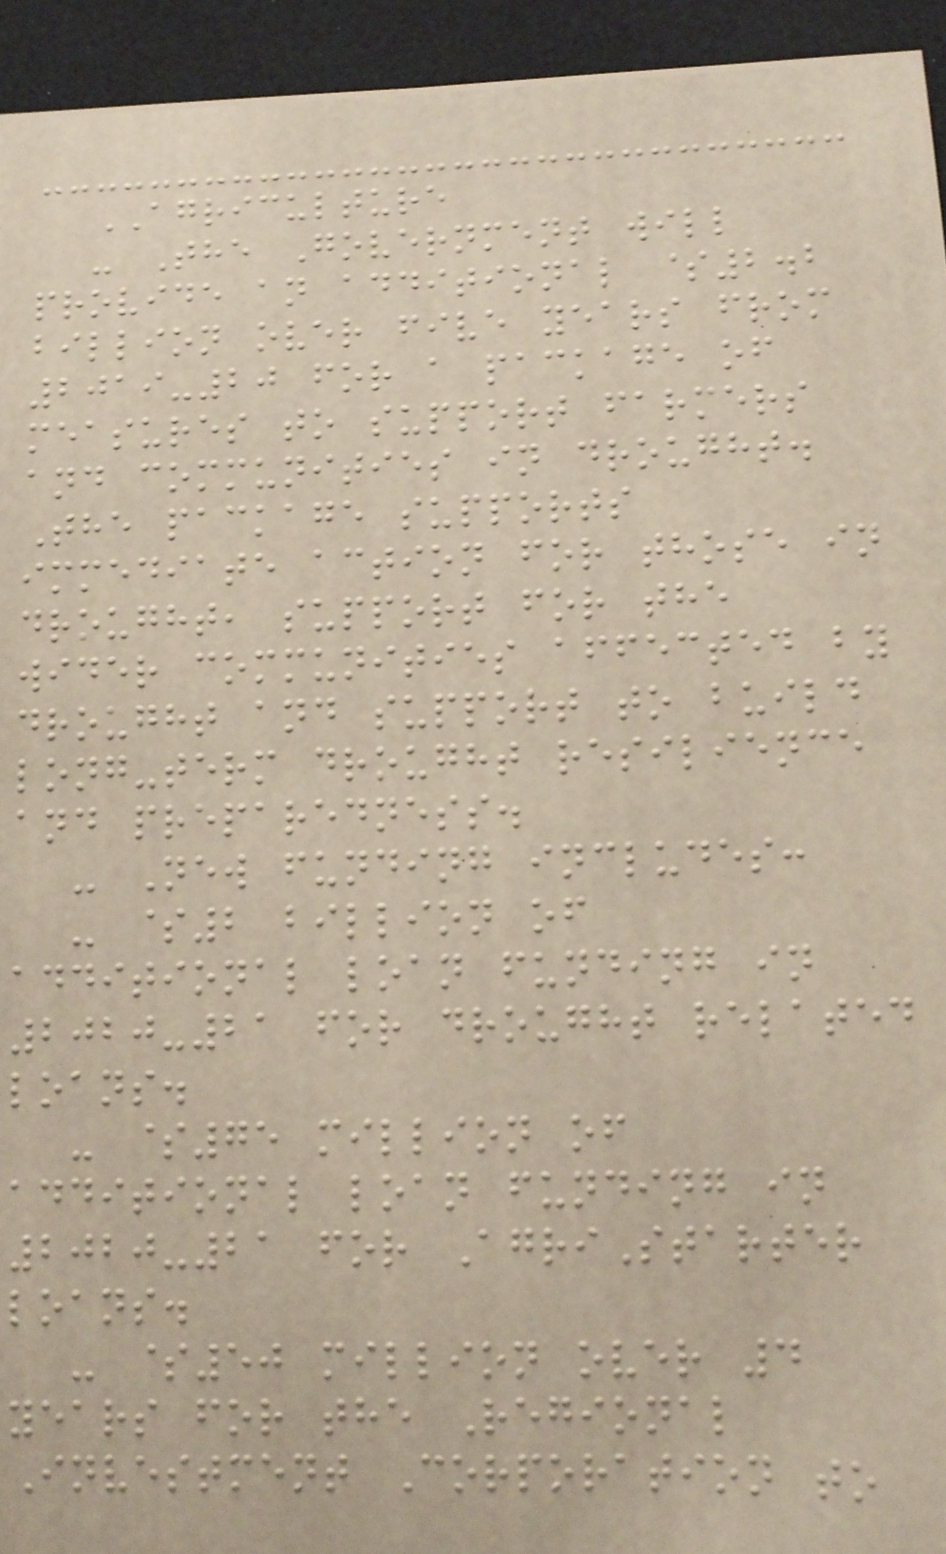AGRICULTURE
- The Government will
provide an additional $2.2
billion over five years from
2019-20 for a package of
measures to support farmers
and communities in drought.
The package supports
immediate action for those in
drought, support for the
wider communities affected by
drought and support to build
long-term drought resilience
and preparedness.
- New funding includes:
- $2 billion of
additional loan funding in
2020-21 for drought related
loans.
- $75 million of
additional loan funding in
2020-21 for AgriStarter
loans.
- $50 million over 4
years for the Regional
Investment Corporation to
